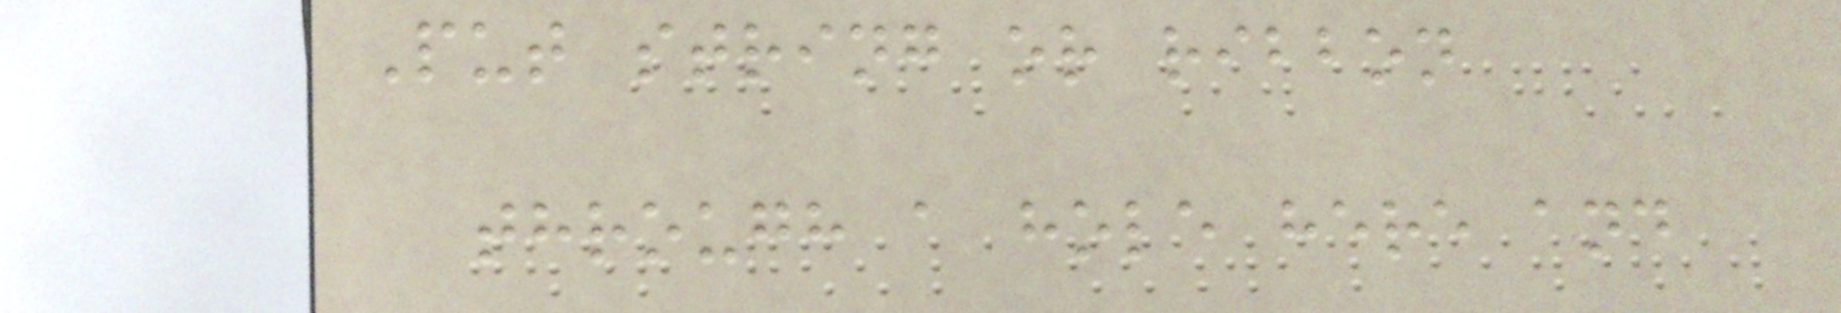Put string or ribbon
through a hole here and
